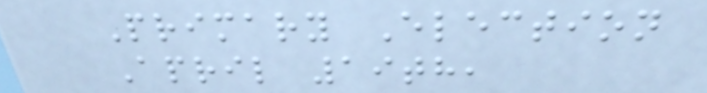Primary Election
April 19th,
